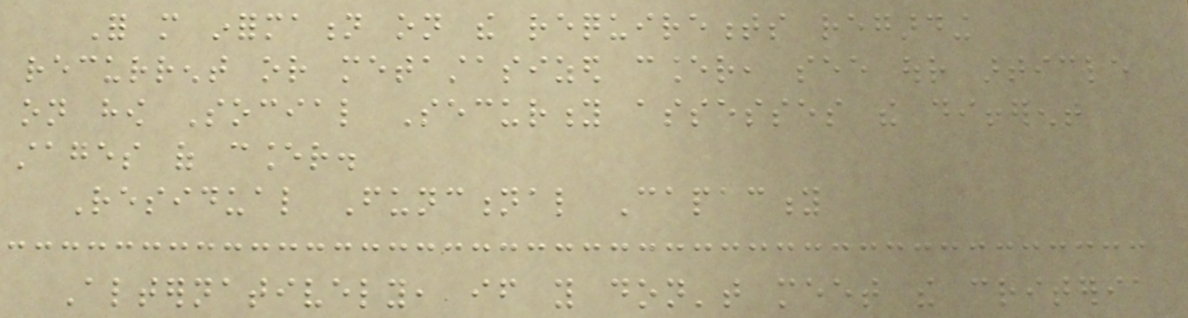For more information on the requirements regarding
recurrent or metastasized cancer, see our article
on how Social Security assesses the different
stages of cancer.
Residual Functional Capacity
Alternatively, if you don't meet the criteria
